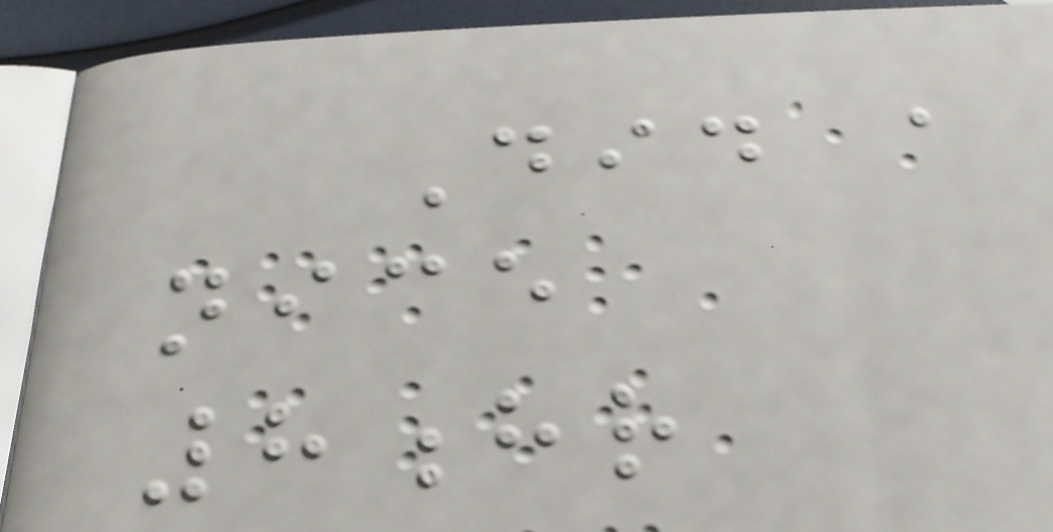Did a
nice
8hr
